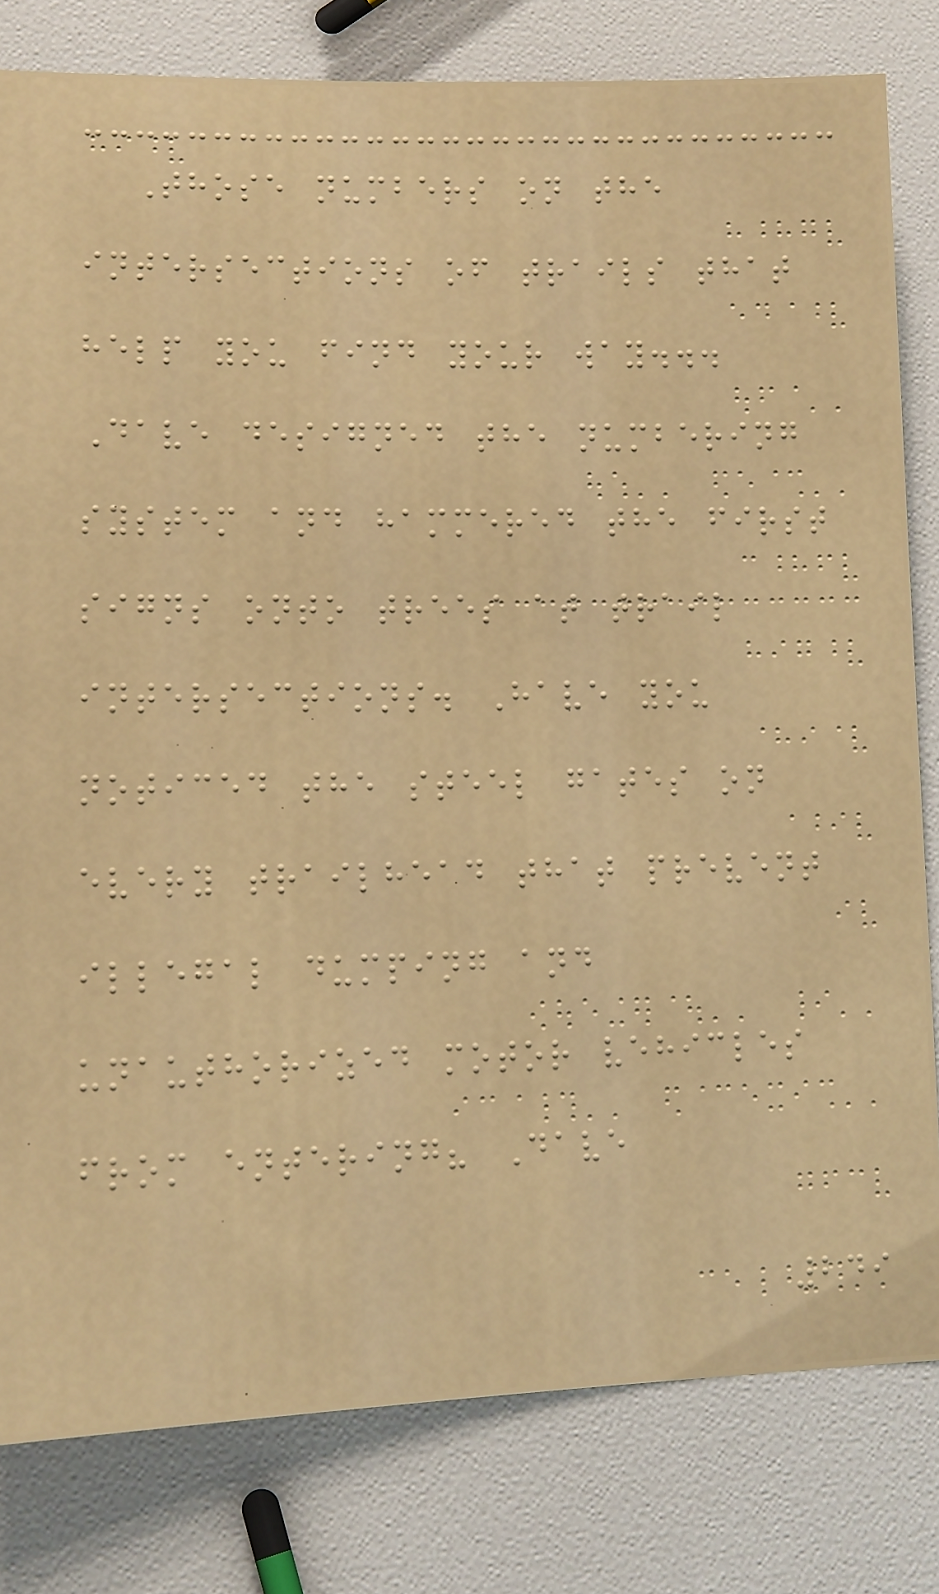Those numbers on the
intersections of trails that
help you find your way...
Dave designed the numbering
system and hammered the first
signs onto trees at trail
intersections. Have you
noticed the steel gates on
every trailhead that prevent
illegal dumping and
unauthorized motor vehicles
from entering? Dave
249
